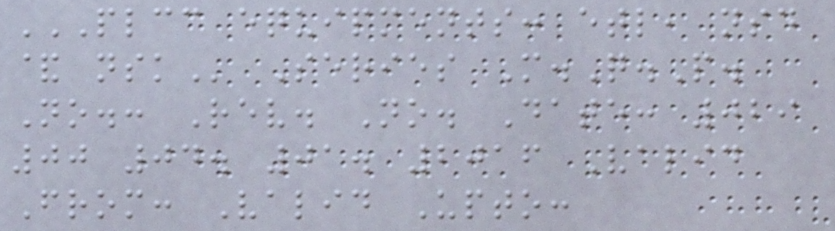PLCC EQUIPMENTS: ETL, NSD
& NSK Series M.Q.P.
No.: Rev. No. Date: 029
00 04. 01. 2016 Valid
From: Valid Upto:
